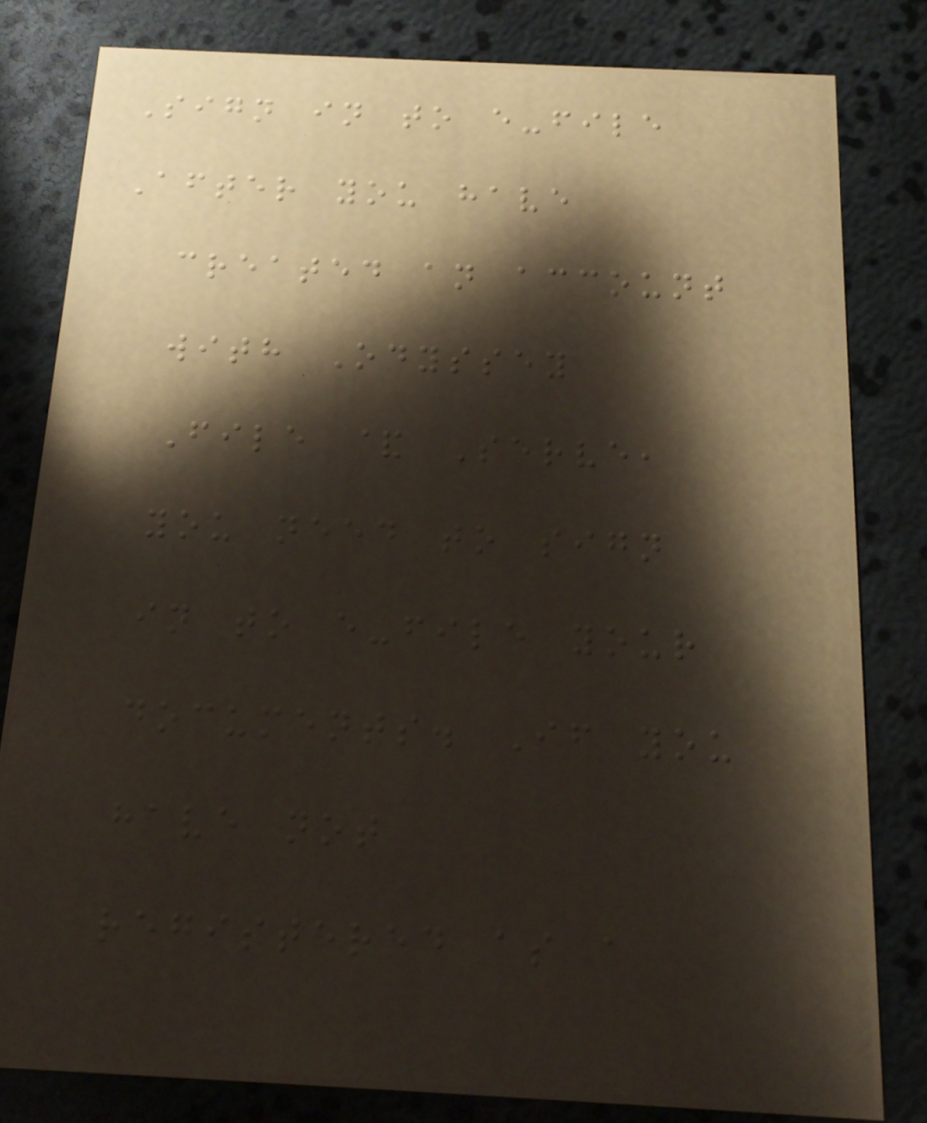Sign in to e-file
After you have
created an account
with Odyssey
File & Serve,
you need to sign
in to e-file your
documents. If you
have not
registered as a
